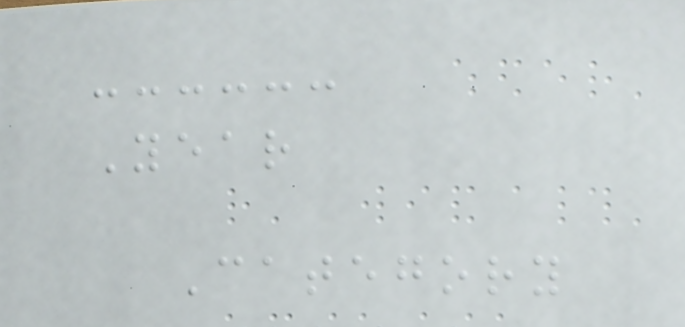Year
Category
